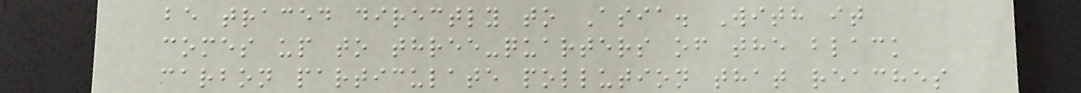be traced directly to Asia. With it
comes up to three-quarters of the black
carbon particulate pollution that reaches
